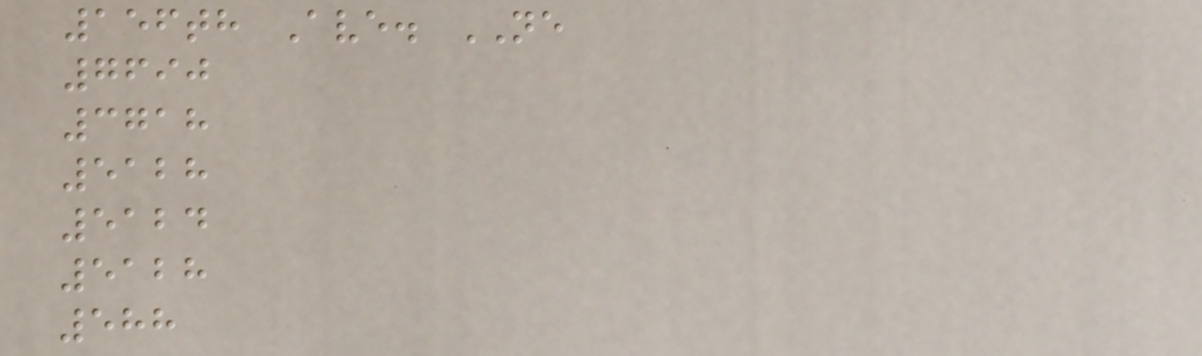156th Ave. NE
7690
3718
5128
5124
5128
588
